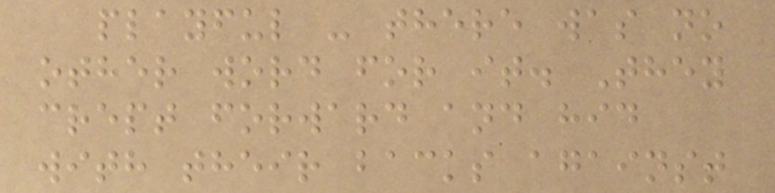playful - there was no
other word for it. They
crept forward and hid
with their backs against
